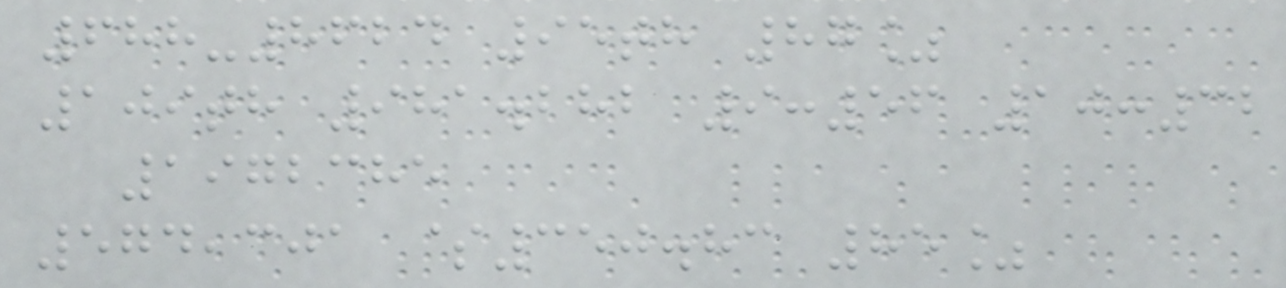688-8624 95th 87%
109th 981.282 9:56 10:32
1972385
574,301 $350.83 85%
